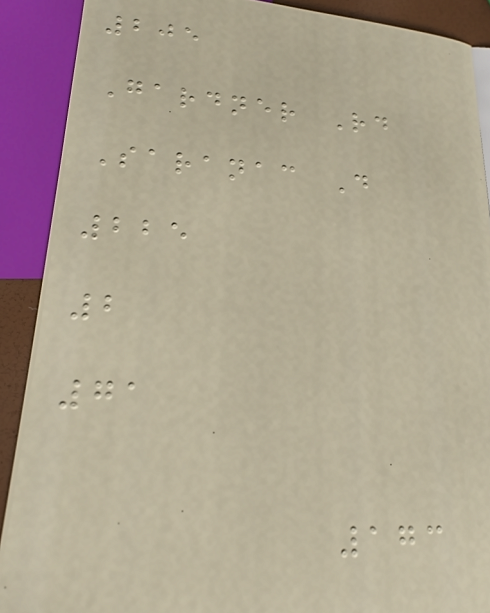205
Gardner Rd
Saranac D
225
2
71
173
